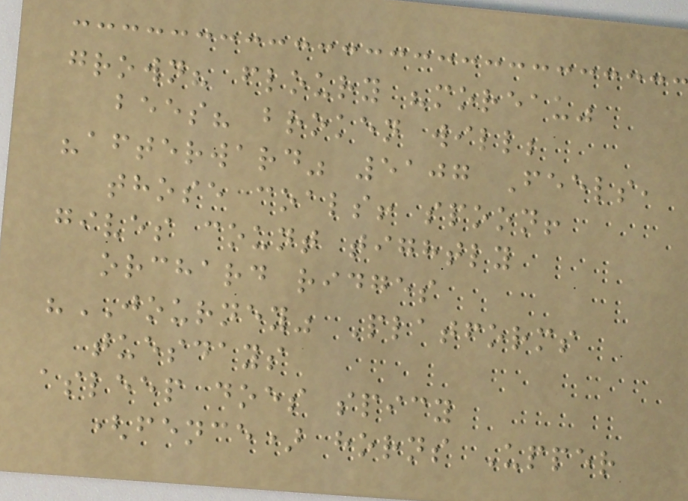grown? floury "moreau"
bees? broken will;
"afterward" 5107 Feels,
those coals! spoon!
gives count tightly
orchard ridges
"JOURNEY" Platforms
tuesdays
asleep does spicy
(fence) horns Upper
